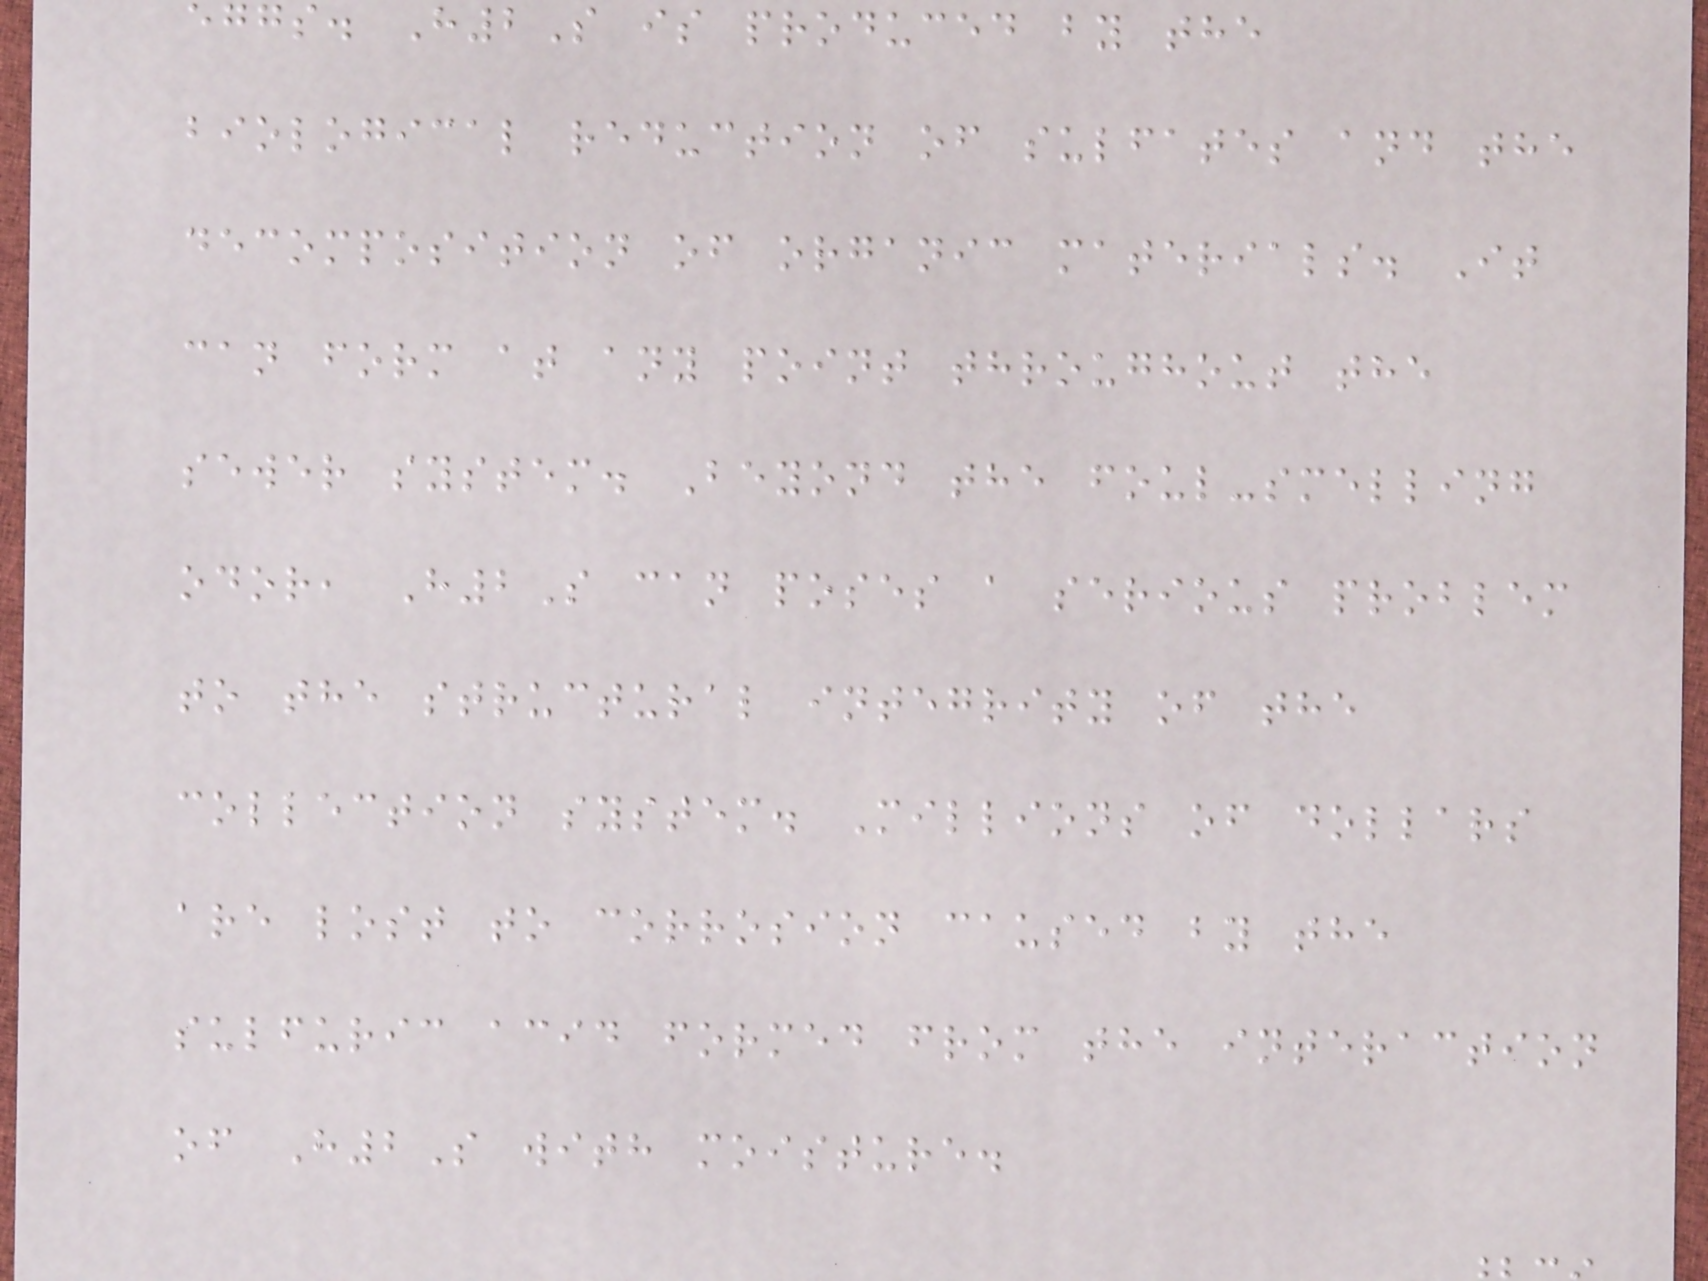eggs. H2S is produced by the
biological reduction of sulfates and the
decomposition of organic materials. It
can form at any point throughout the
sewer system. Beyond the foul-smelling
odor, H2S can poses a serious problem
to the structural integrity of the
collection system. Millions of dollars
are lost to corrosion caused by the
sulfuric acid formed from the interaction
of H2S with moisture.
